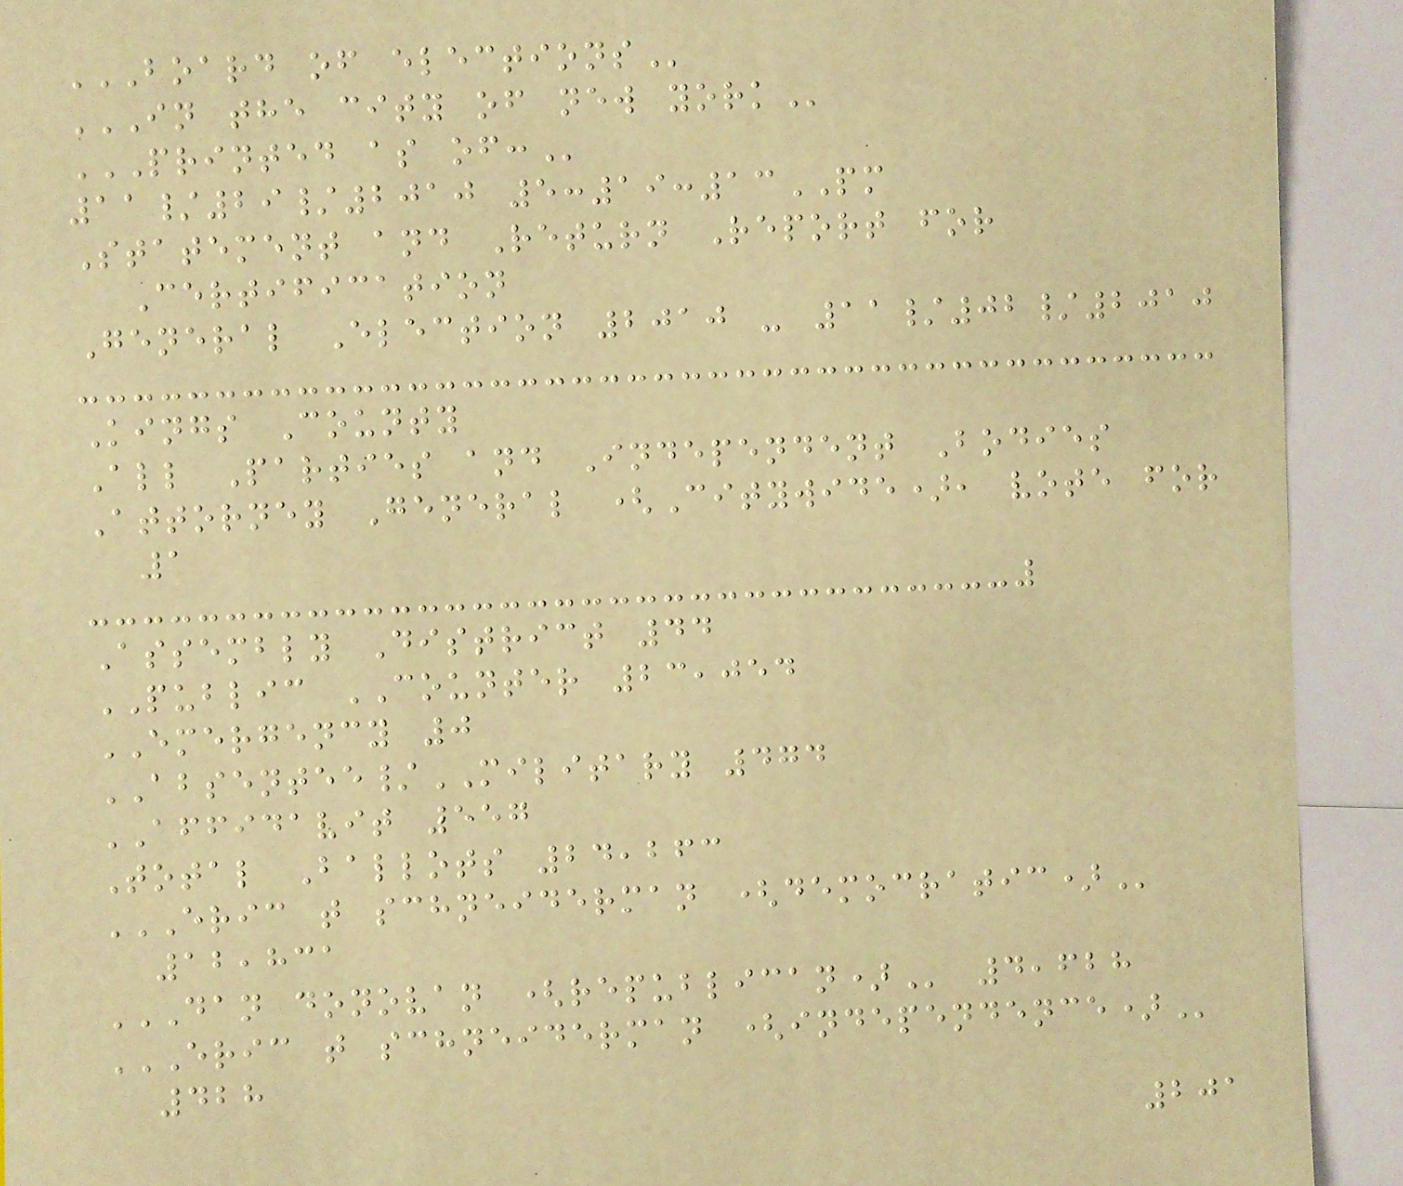BOARD OF ELECTIONS
IN THE CITY OF NEW YORK
PRINTED AS OF:
11/29/2010 5:19:13PM
Statement and Return Report for
Certification
General Election 2010 - 11/02/2010
Kings County
All Parties and Independent Bodies
Attorney General (Citywide), vote for
1
Assembly District 44
PUBLIC COUNTER 23,054
EMERGENCY 0
ABSENTEE/MILITARY 474
AFFIDAVIT 557
Total Ballots 24,263
ERIC T SCHNEIDERMAN (DEMOCRATIC)
12,831
DAN DONOVAN (REPUBLICAN) 4,628
ERIC T SCHNEIDERMAN (INDEPENDENCE)
428
201
